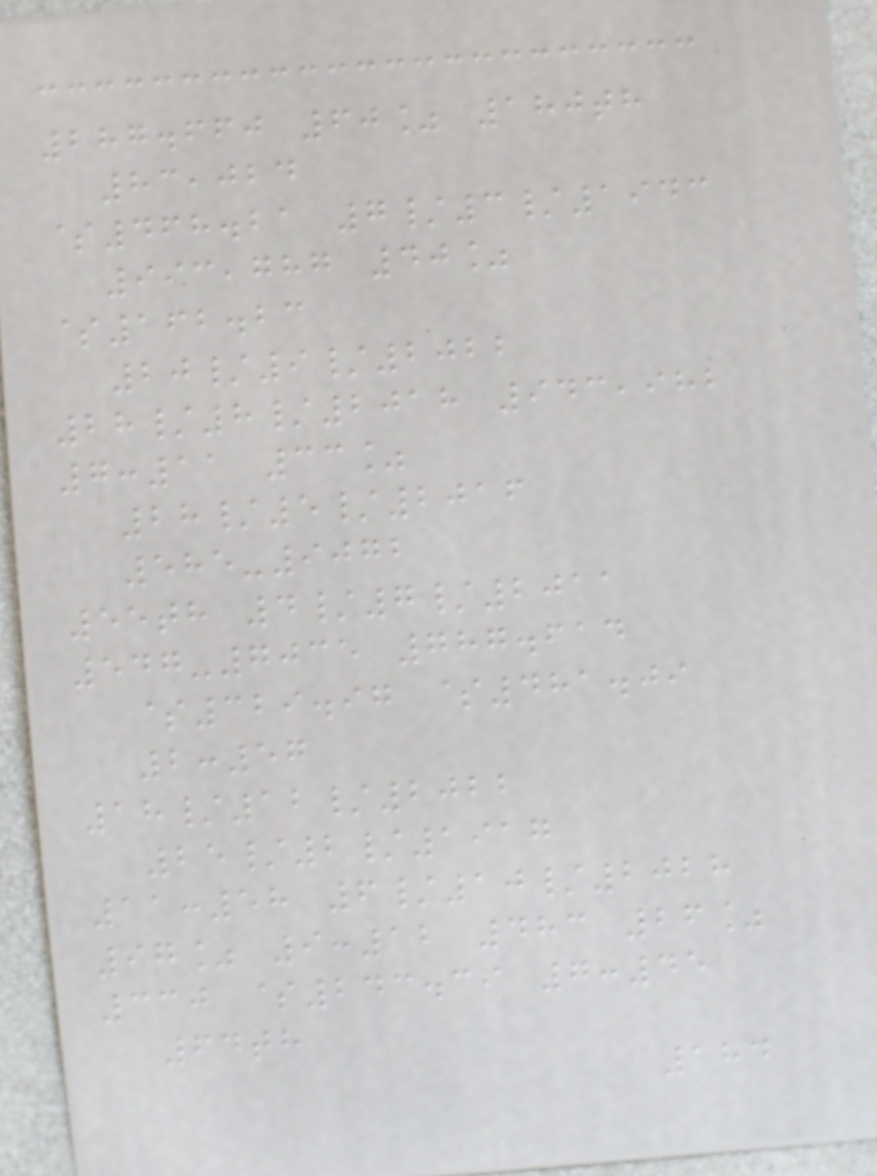287.660 60% 180th
83,024
$468.21 7/3/1943
993,787 40%
$162.23
20/9/2022
28/8/2018 943,982
7:11 33%
28/5/2016
585-9072
55th 4/7/2011
547-7035 787.614
$329.97 $481.09
2:57
18/12/2022
25/2/1917
11:58 6/10/2028
97% 9:12 483 26%
330 $243.39 7:45
64th
184
